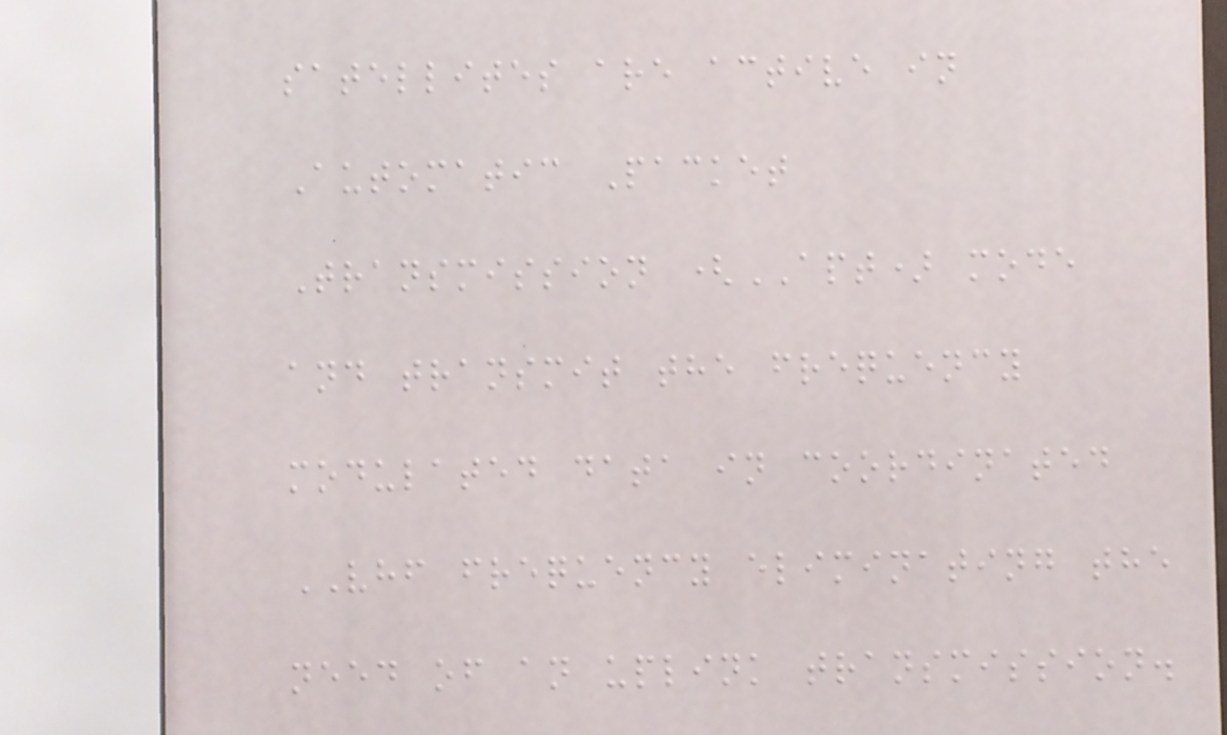satellites are active in
Automatic Packet
Transmission (APT) mode
and transmit the frequency
modulated data in coordinated
VHF frequency eliminating the
need of an uplink transmission.
